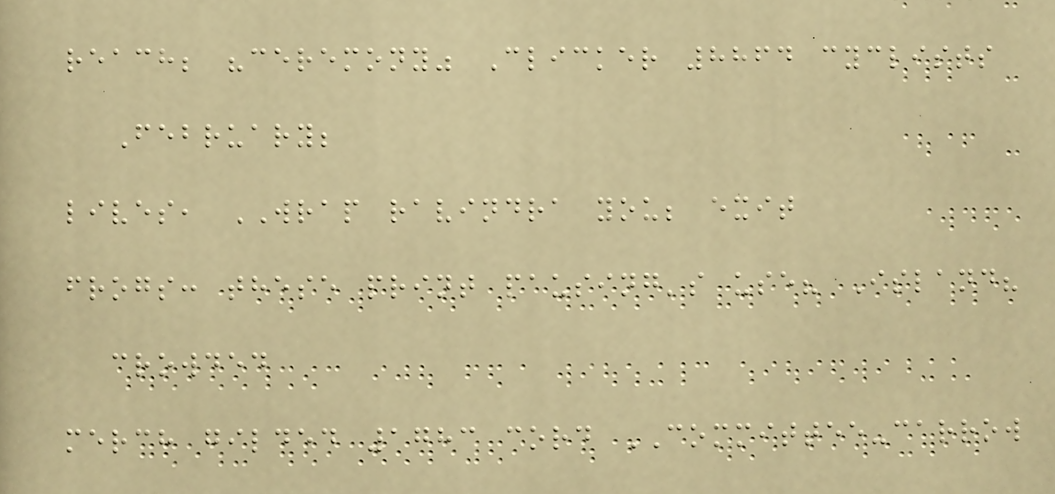reach; "ceremony" Clicker 8864 cyclists
February;
lives, WRAP ravindra you; exit
frogs: these print pausing's use? Island?
crowded
merch gilded 1783 cord COMMITTEE-carrow
